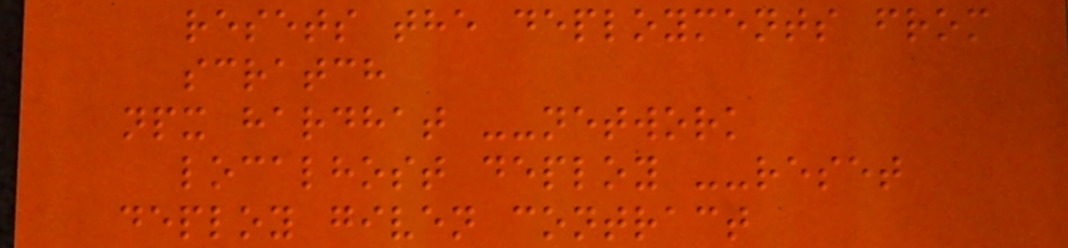resets the deployments from
scratch
npx hardhat --network
localhost deploy --reset
deploy given contract
